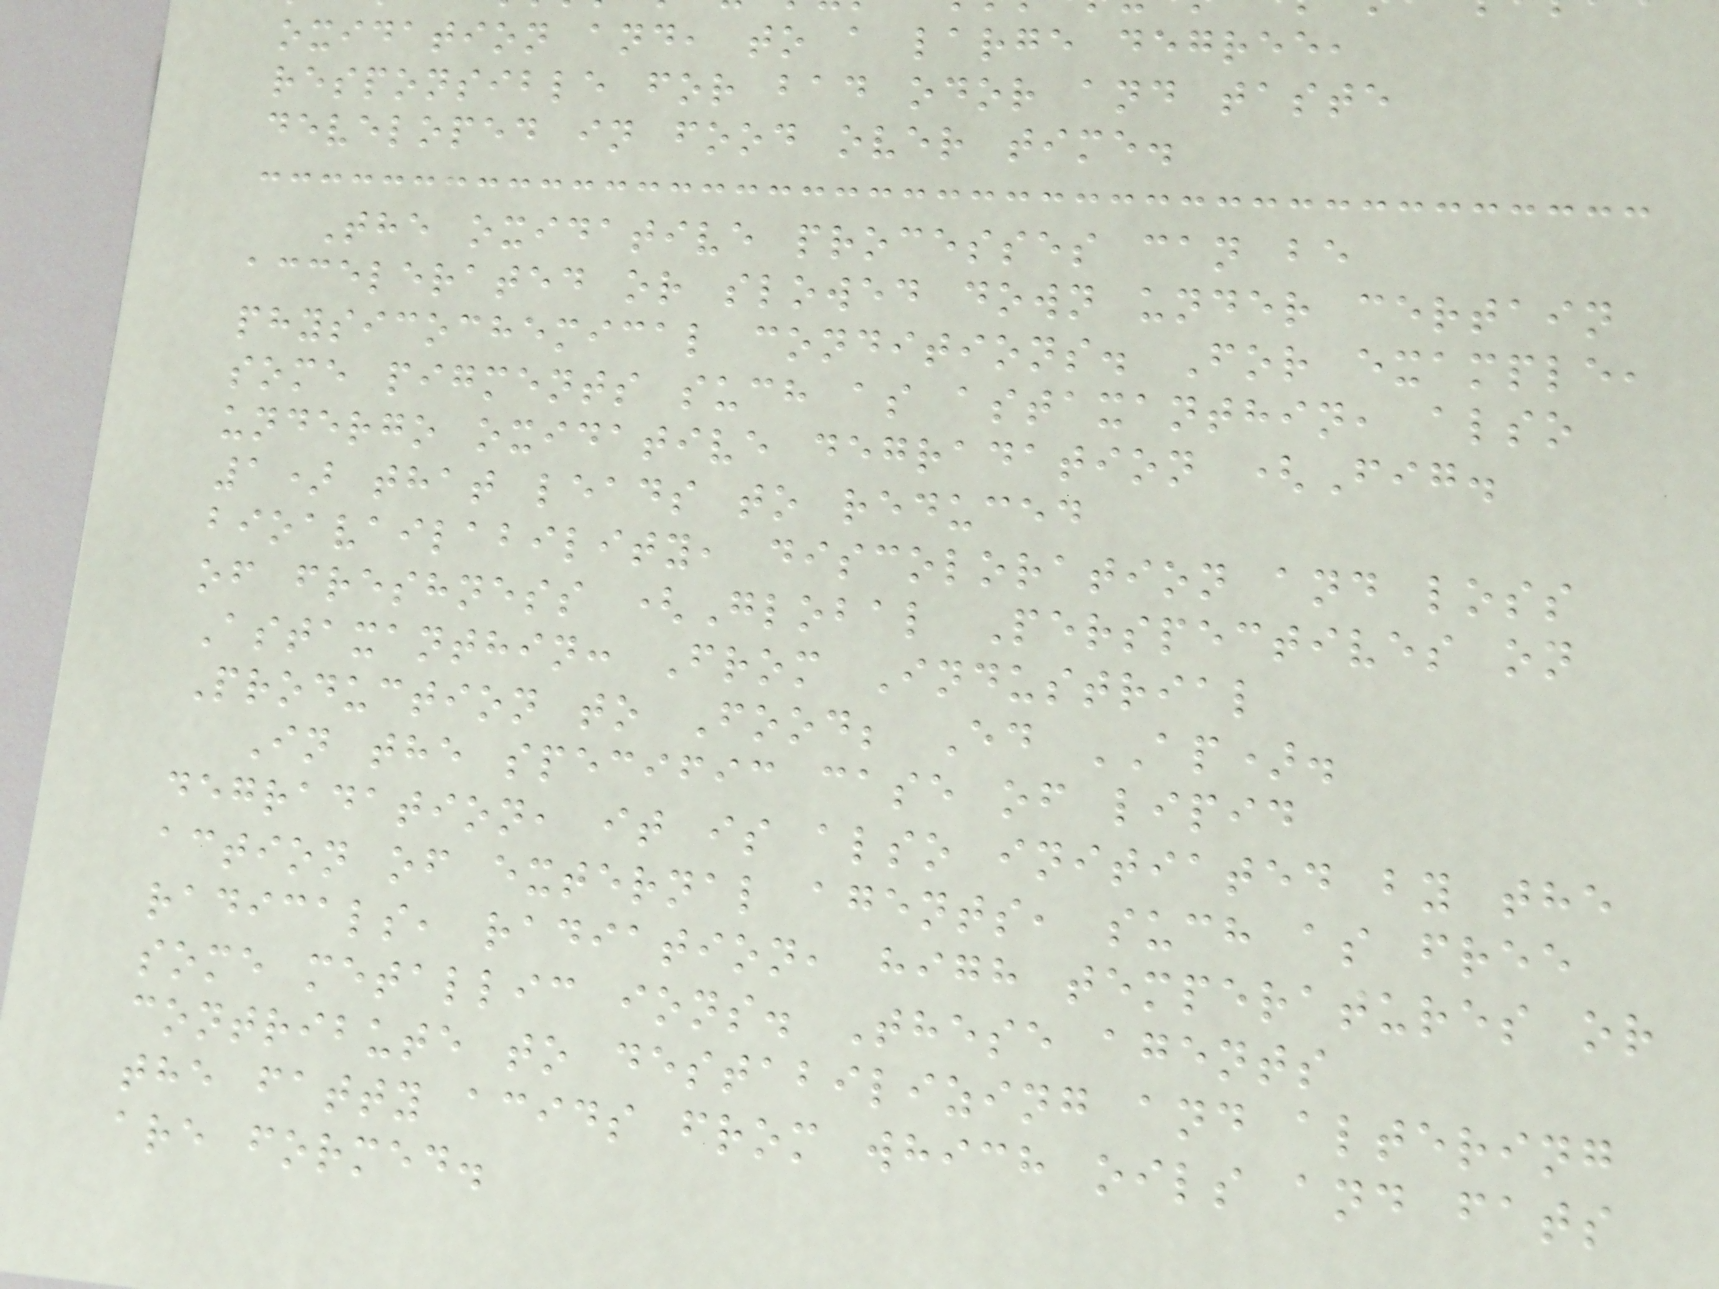oxidation and, to a large degree,
responsible for bad odor and taste
developed in food over time.
The oxidative processes can be
accelerated or slowed down under certain
physicochemical conditions. For example,
some pigments such as astaxanthin, also
undergo oxidative degradation (Fig.
1) that leads to reduced
bioavailability, discoloration and loss
of freshness (Global Perspectives on
Astaxanthin: From Industrial
Production to Food; Ed AP).
In the specific case of lipid
degradation, it is also initiated by the
action of external agents, such as free
radicals, radiation, high temperatures or
some metallic ions. These agents
contribute to destabilizing and altering
the fatty acids from which oils and fats
are formed.
